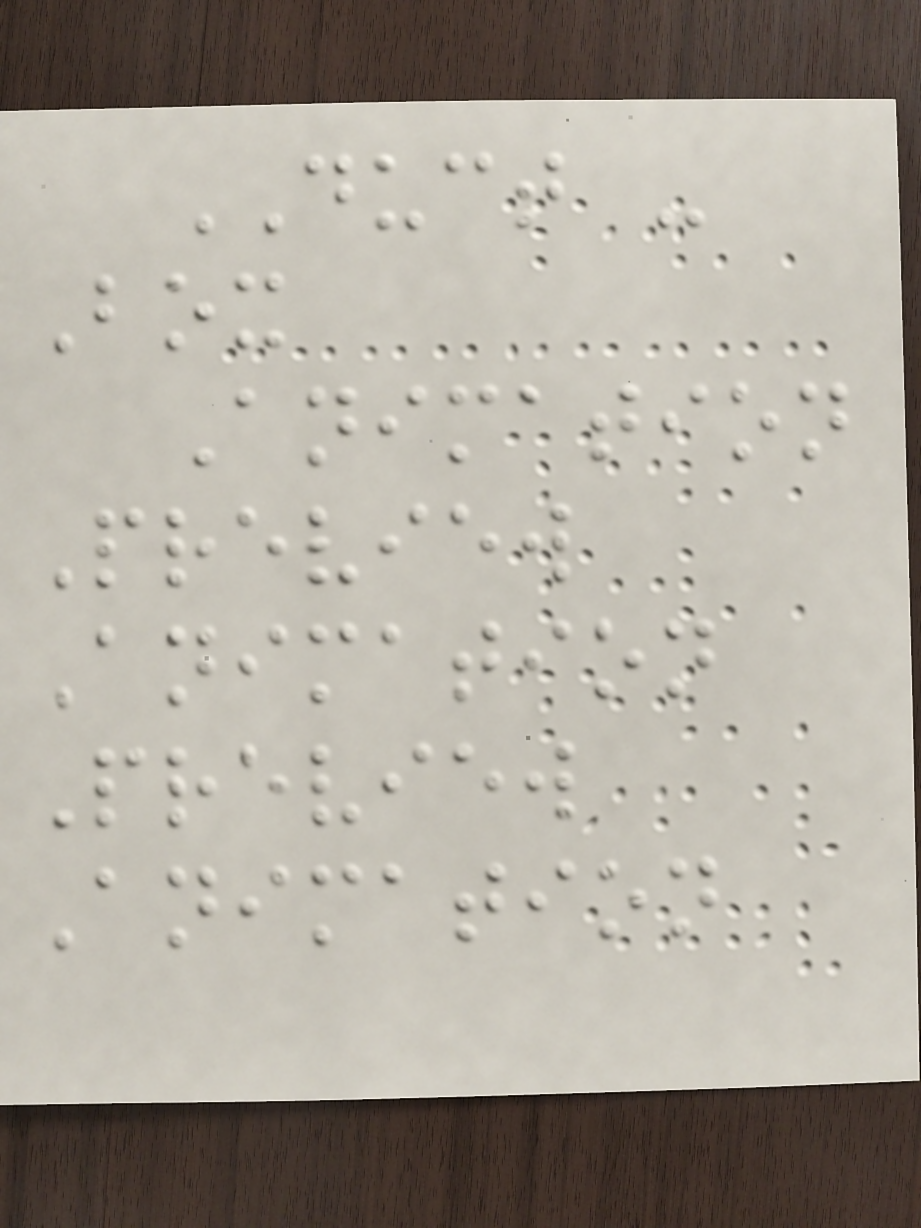DUCT -
Box
Animation
Preview
Animation
Preview
Animation
